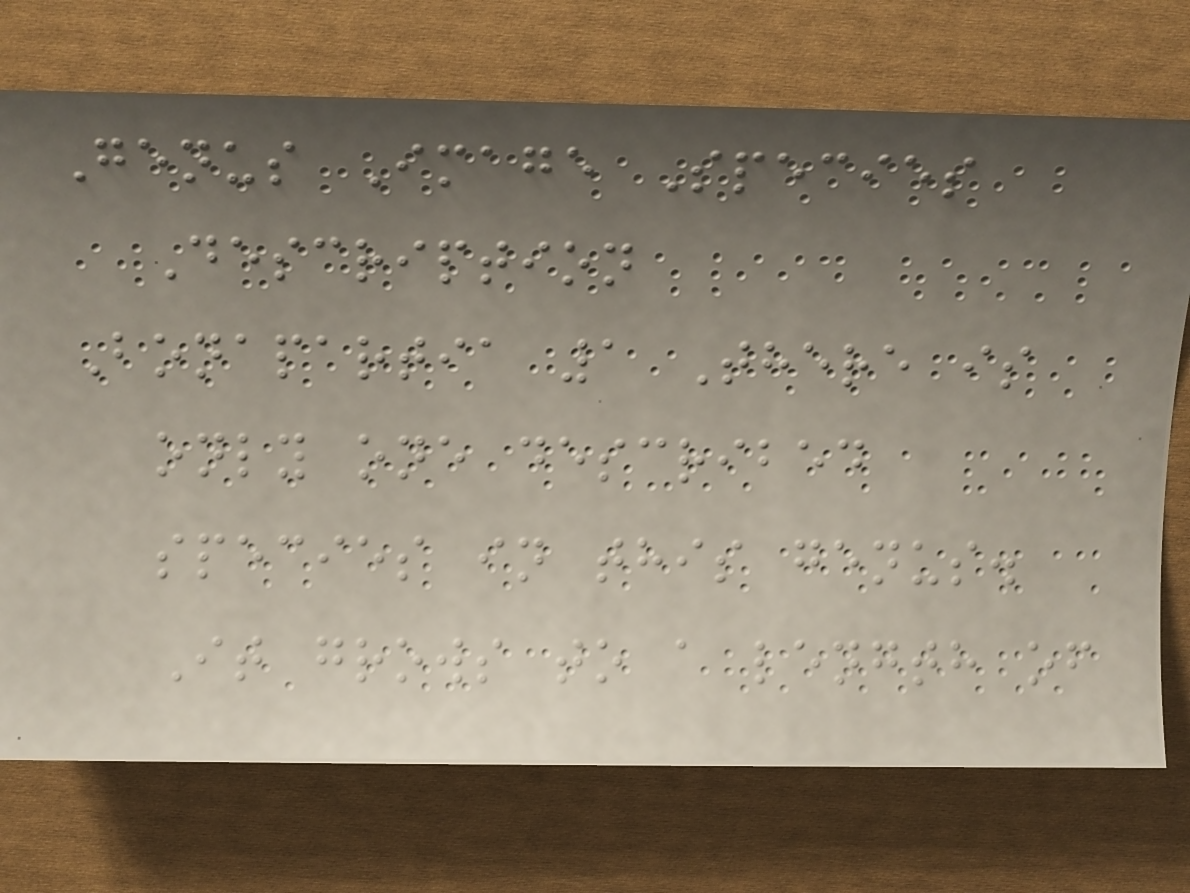Genus Image Species
Description
Bonapartia 1 There is
only one described
species in this genus.
It grows to a length of
